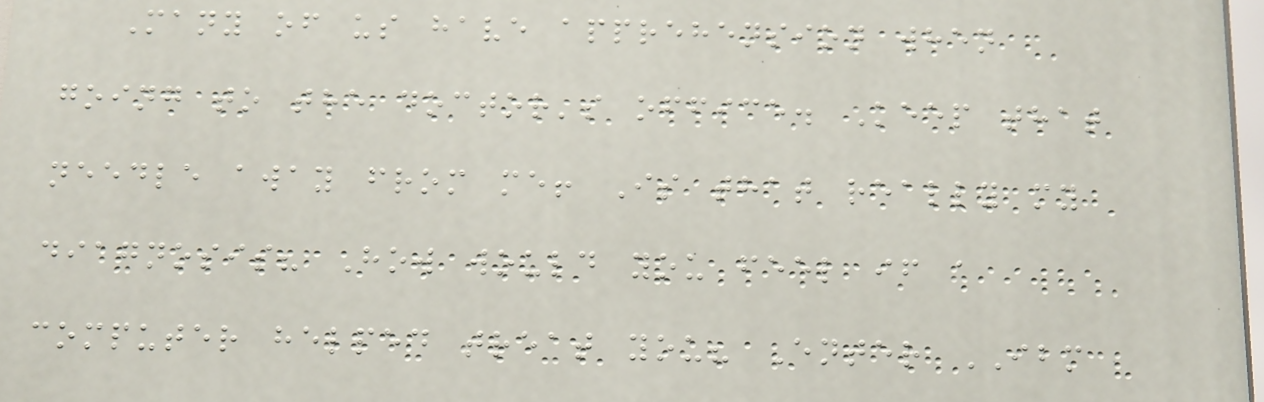Many of us have apprehension when
going to the doctor's office. Keep that
needle away from me! Is that really my
diagnosis? How would you feel if a
computer helped treat you? Enter IBM
